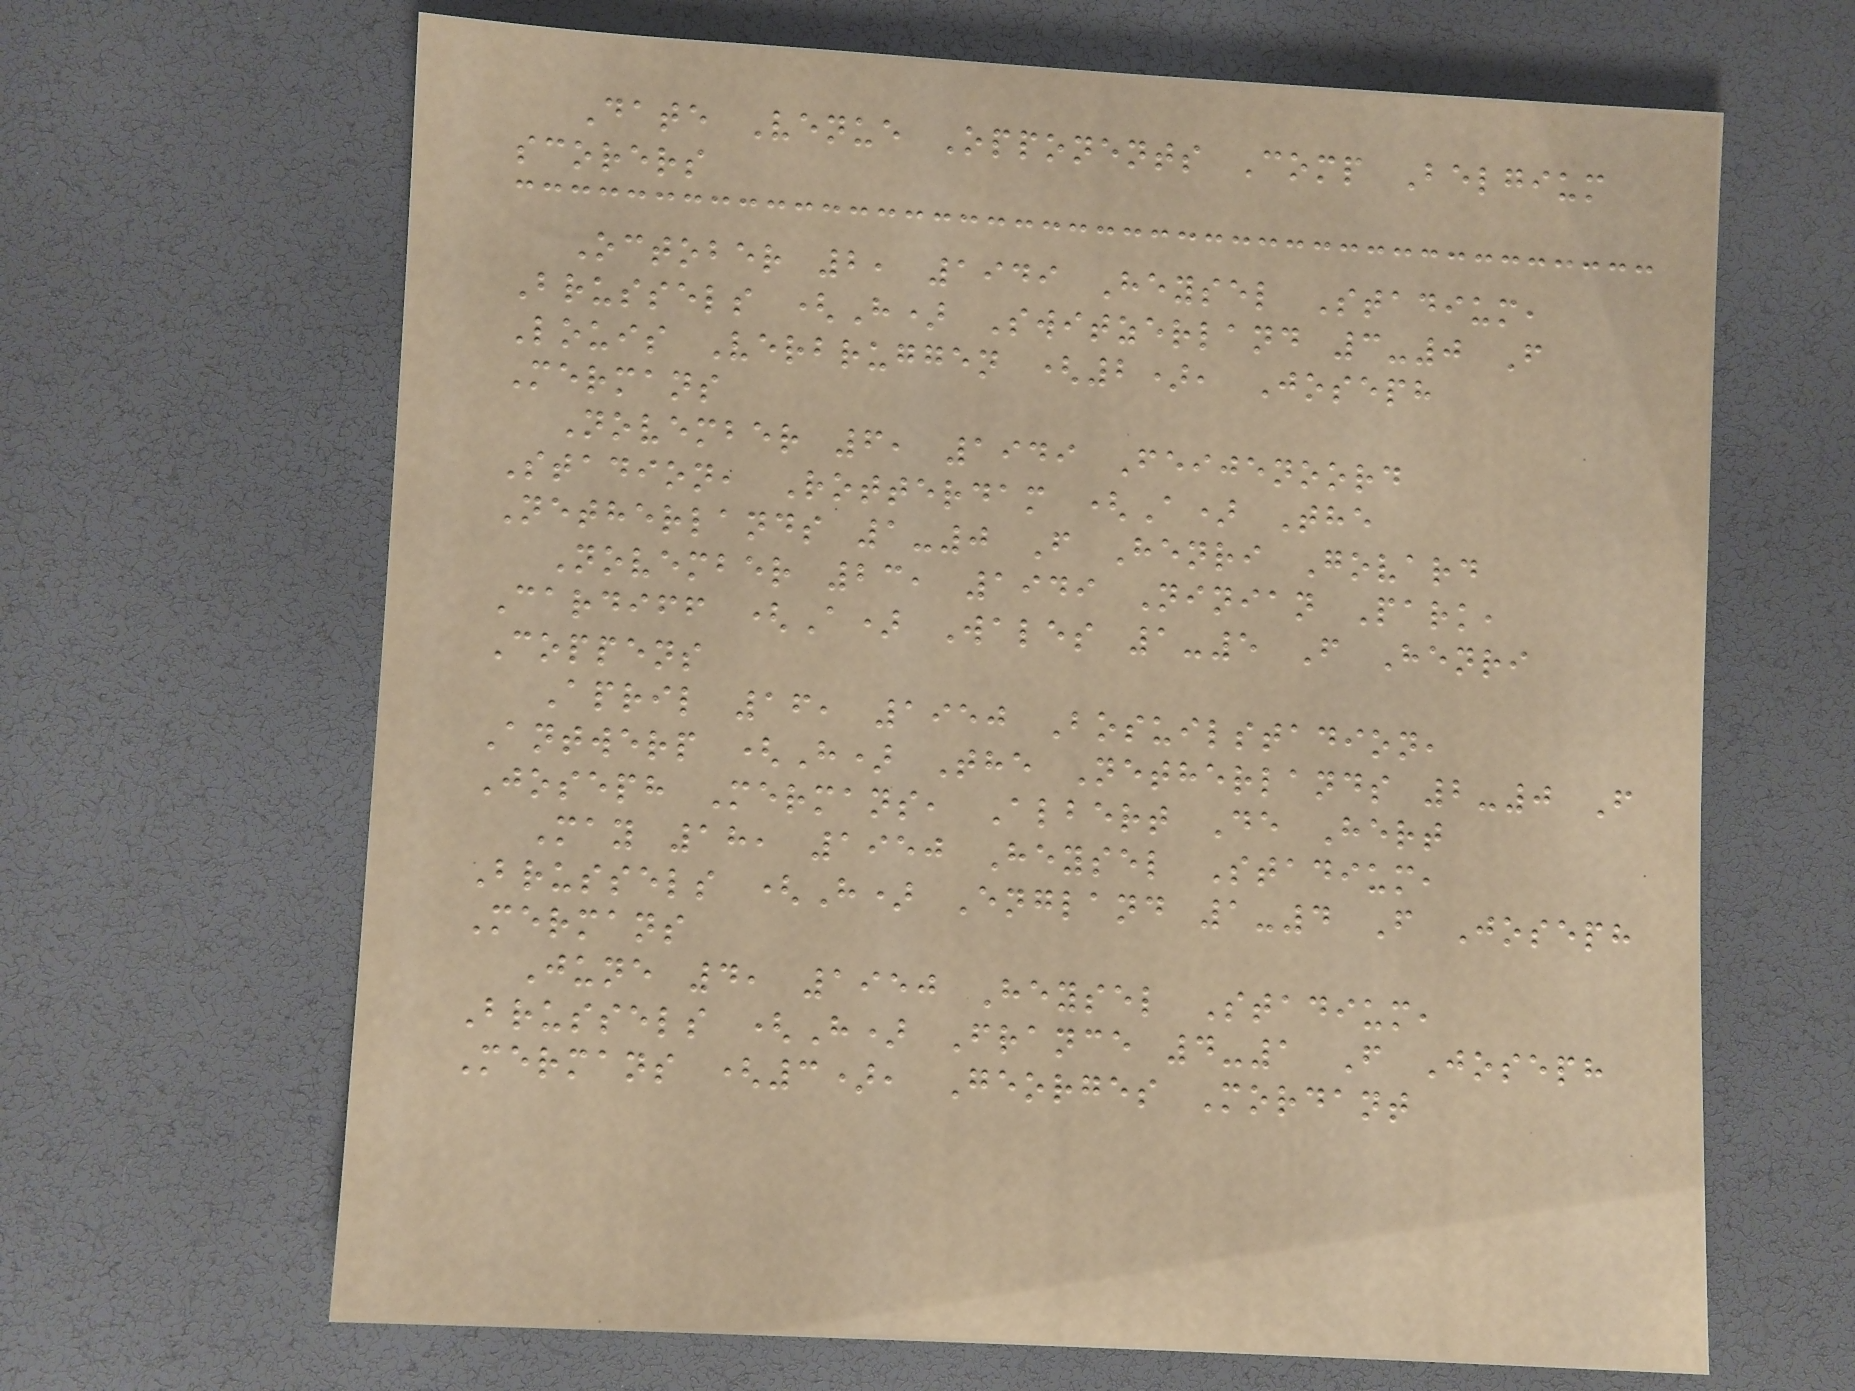Date Venue Opponents Comp Belgium
scorers
October 2, 1949 Heysel Stadium,
Brussels (H) Switzerland 3-0 F
Louis Verbruggen (2), Joseph
Mermans
November 6, 1949 Feijenoord
Stadion, Rotterdam (A) The
Netherlands 1-0 F Henri Govard
November 23, 1949 Ninian Park,
Cardiff (A) Wales 1-5 F Henri
Coppens
April 16, 1950 Bosuilstadion,
Antwerp (H) The Netherlands 2-0 F
Joseph Mermans, Albert De Hert
May 18, 1950 Heysel Stadium,
Brussels (H) England 1-4 F Joseph
Mermans
June 4, 1950 Heysel Stadium,
Brussels (H) France 4-1 F Joseph
Mermans (3), Georges Mordant
